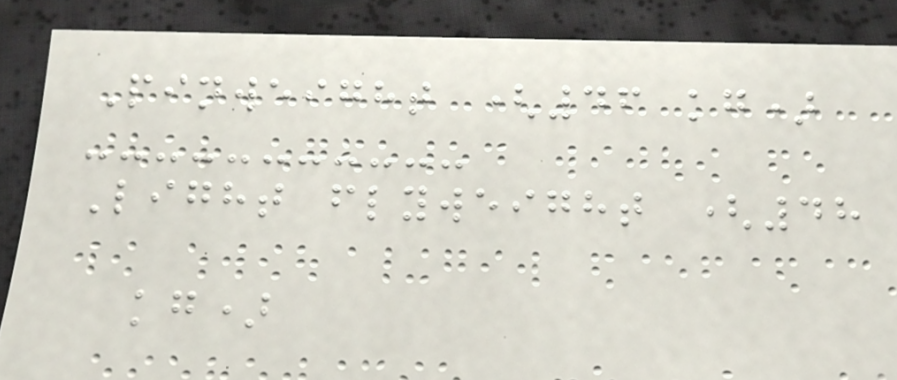Pinweight (46 kg)
Light flyweight (48
kg)
